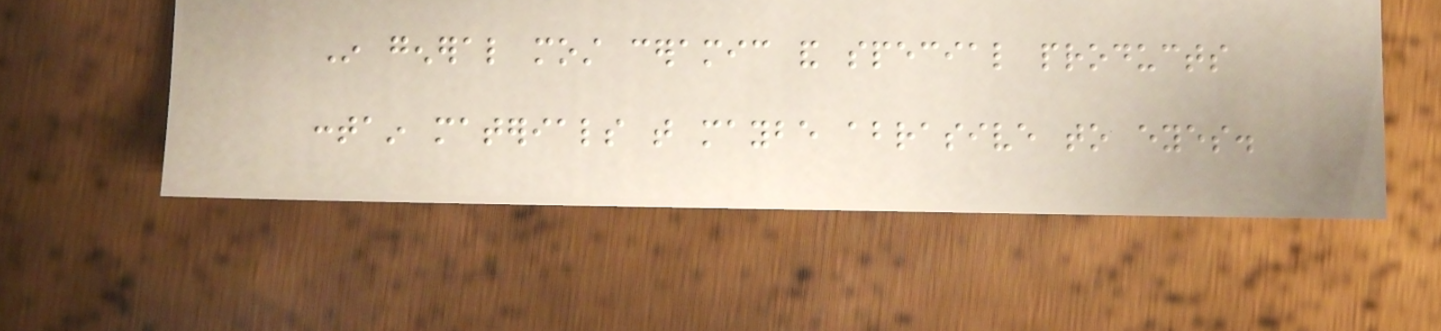In general most ceramic and special products
contain materials that maybe abrasive to eyes.
